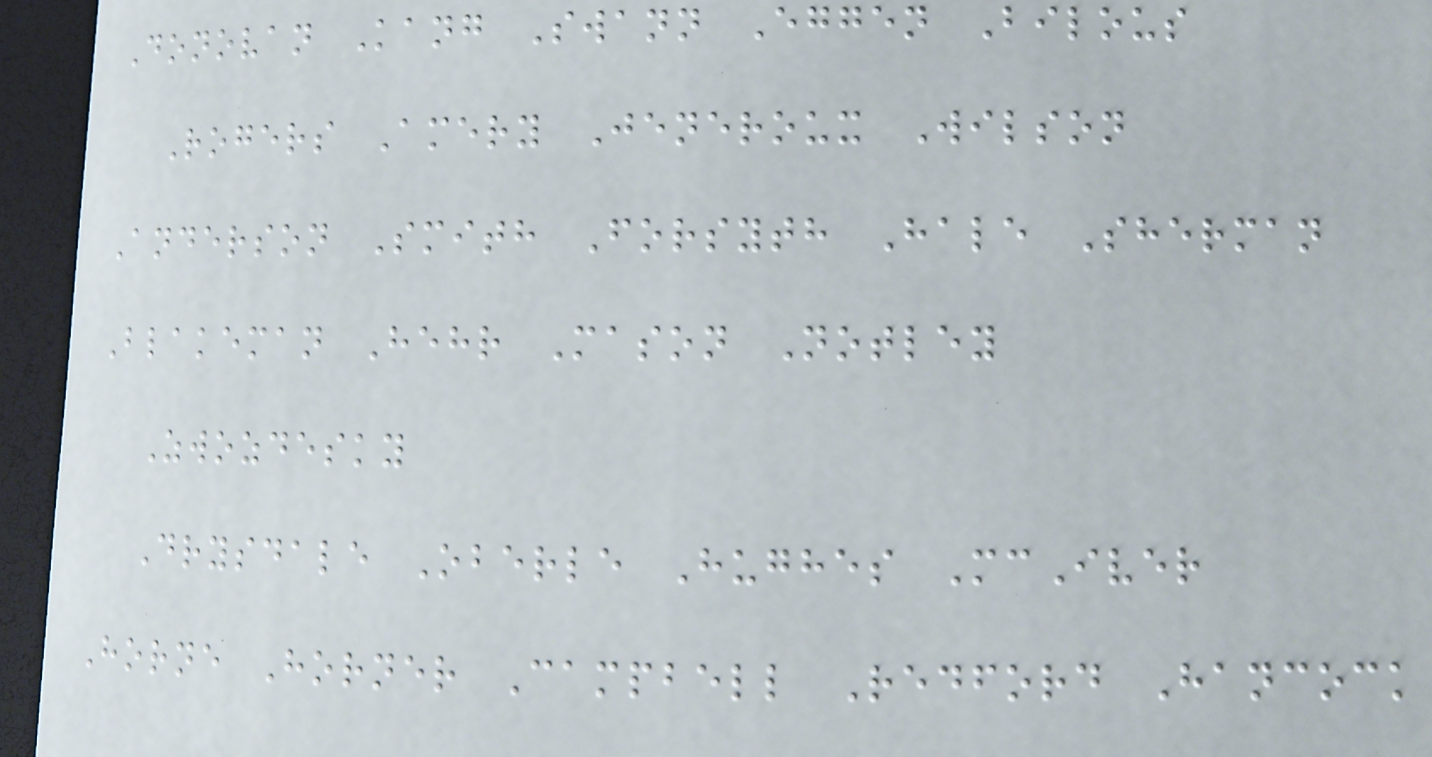Donovan Kang Swann Eggen Bilous
Rogers Amery Jeneroux Wilson
Anderson Smith Forsyth Hale Sherman
Blakeman Hehr Mason Notley
Zwozdesky
Drysdale Oberle Hughes McIver
Horne Horner Campbell Redford Hancock
